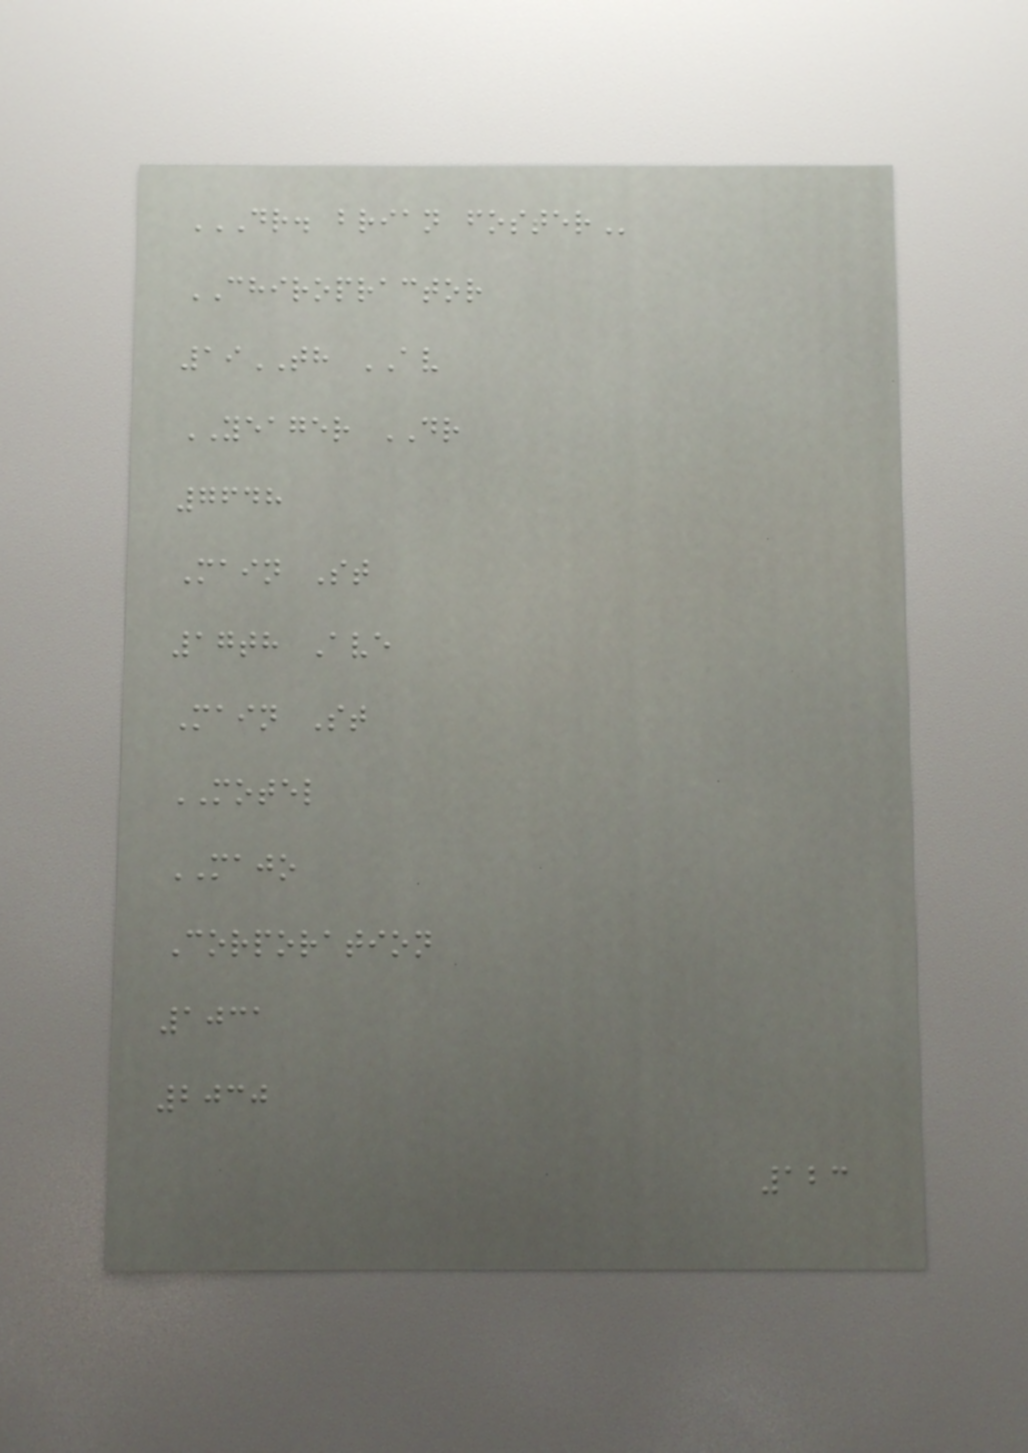DR. BRIAN FOSTER
CHIROPRACTOR
19TH AV
YEAGER DR
7648
Main St
17th Ave
Main St
MOTEL
MAJO
Corporation
1031
2030
123
